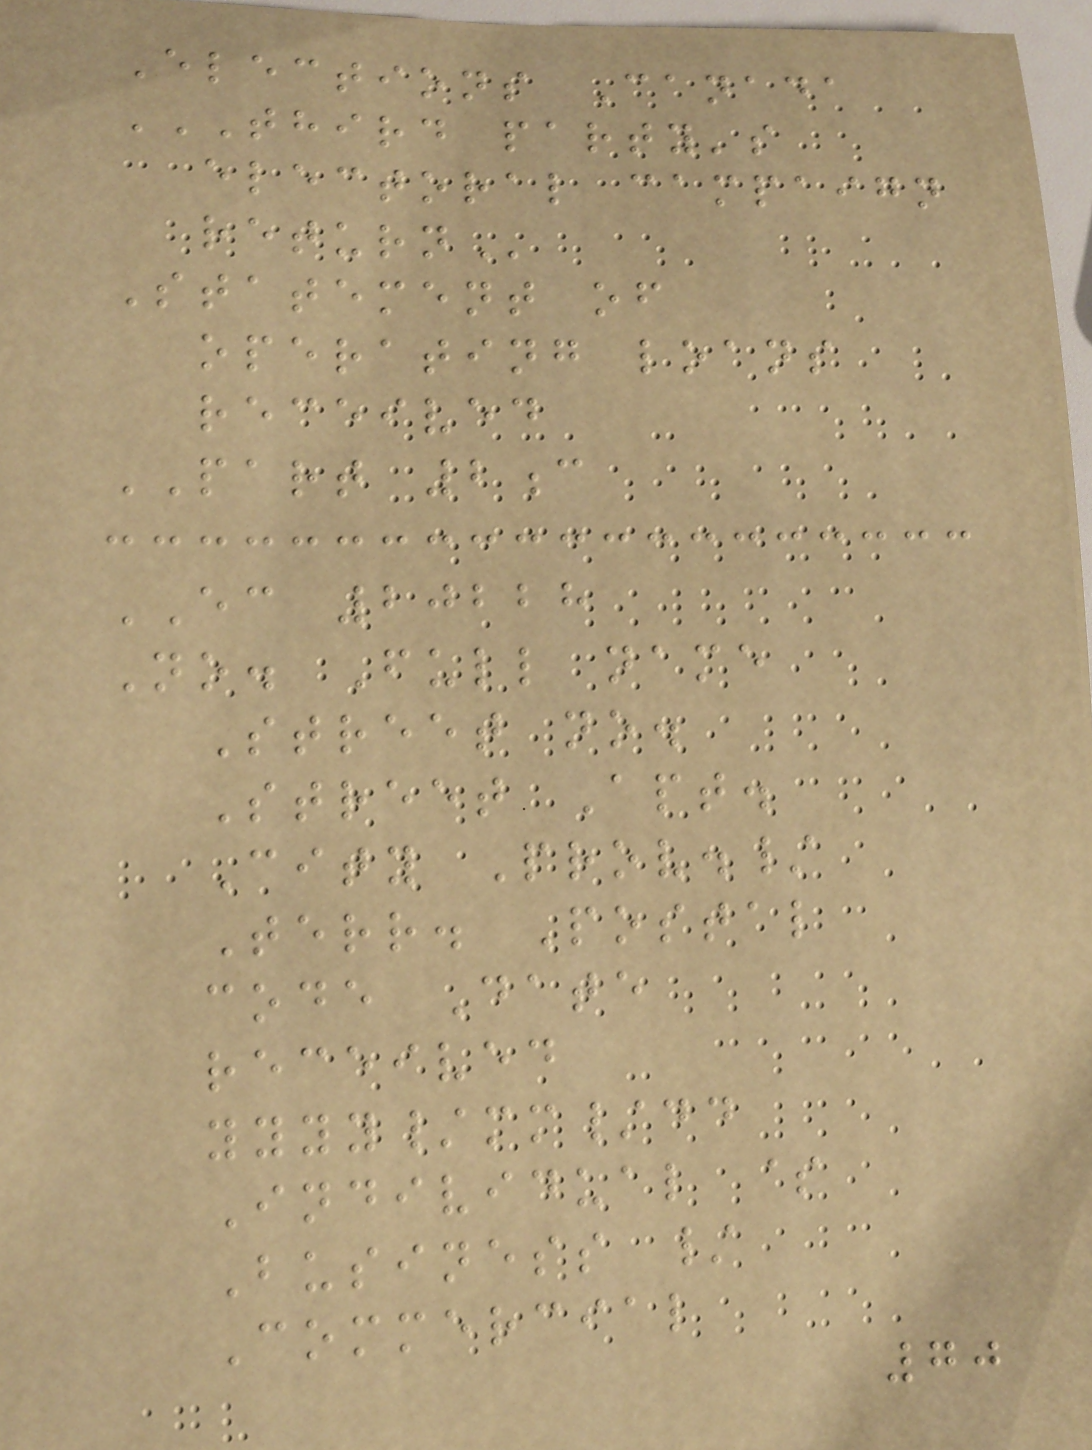Elections Canada
THIRD PARTY'S
ELECTORAL CAMPAIGN
RETURN
Statement of
operating loans
received
PART 2c
EC 20228
No. Full name
Street no.
Street Apt.
City Prov./
Terr. Postal
code Date
received
yyyy/mm/dd
Individual $
Business /
Commercial
70
